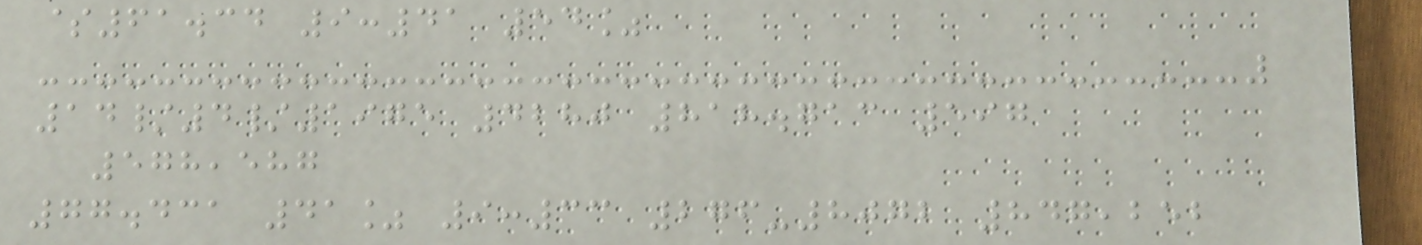$61.34 9:41 54%
14/4/1975 4280 818.713 597
578,587
77.431 41% 9:33 276-8072 847,252
